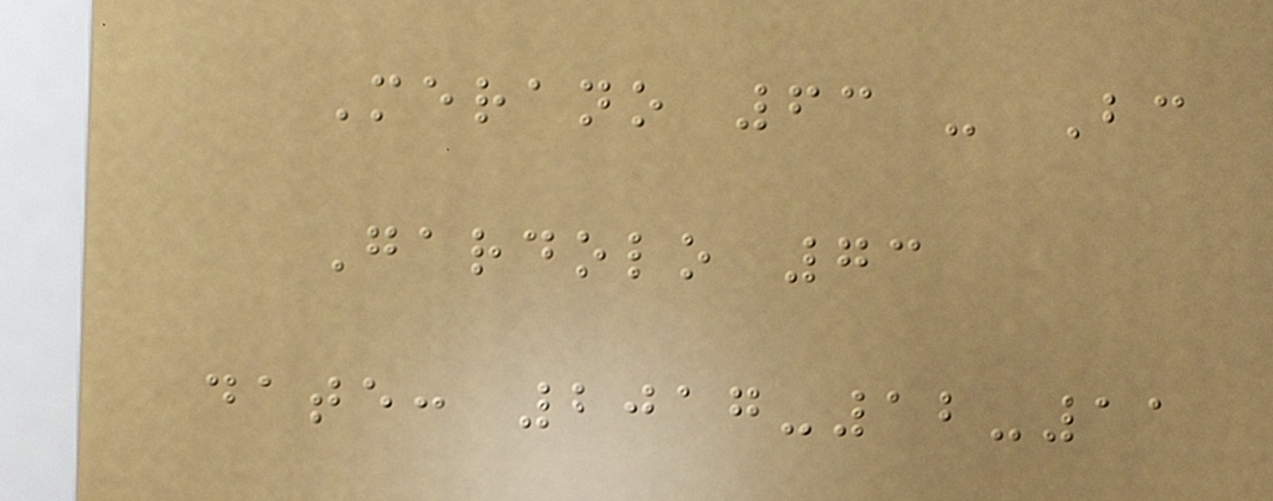Merano 63 - Bc
Gardolo 73
date: 2017-12-11
